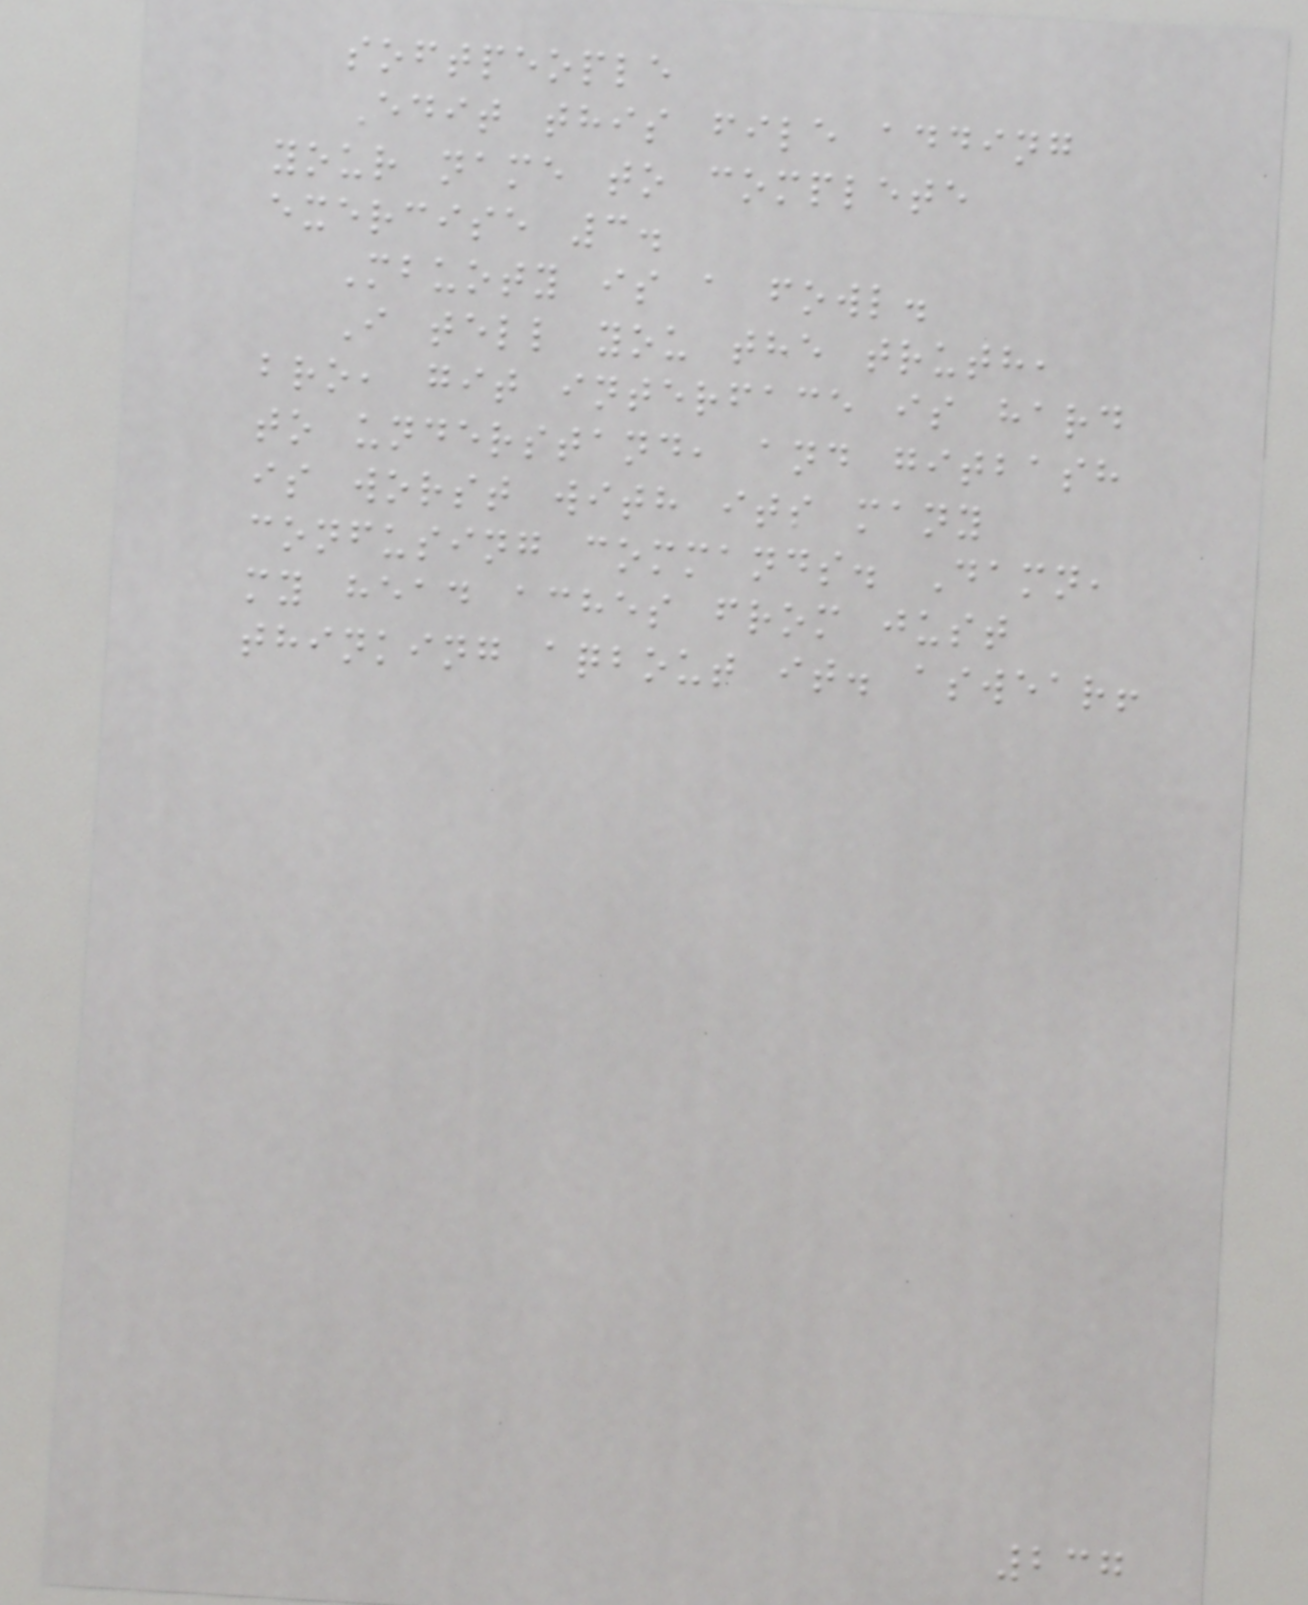softpeople
Edit this file adding
your name to complete
exercise 3.
Mbuoty is a fowl.
I tell you the truth,
bro, git interface is hard
to understand, and gitbash
is worst with its many
confusing commands. Damn,
my head aches from just
thinking aqbout it. aswear!
237
